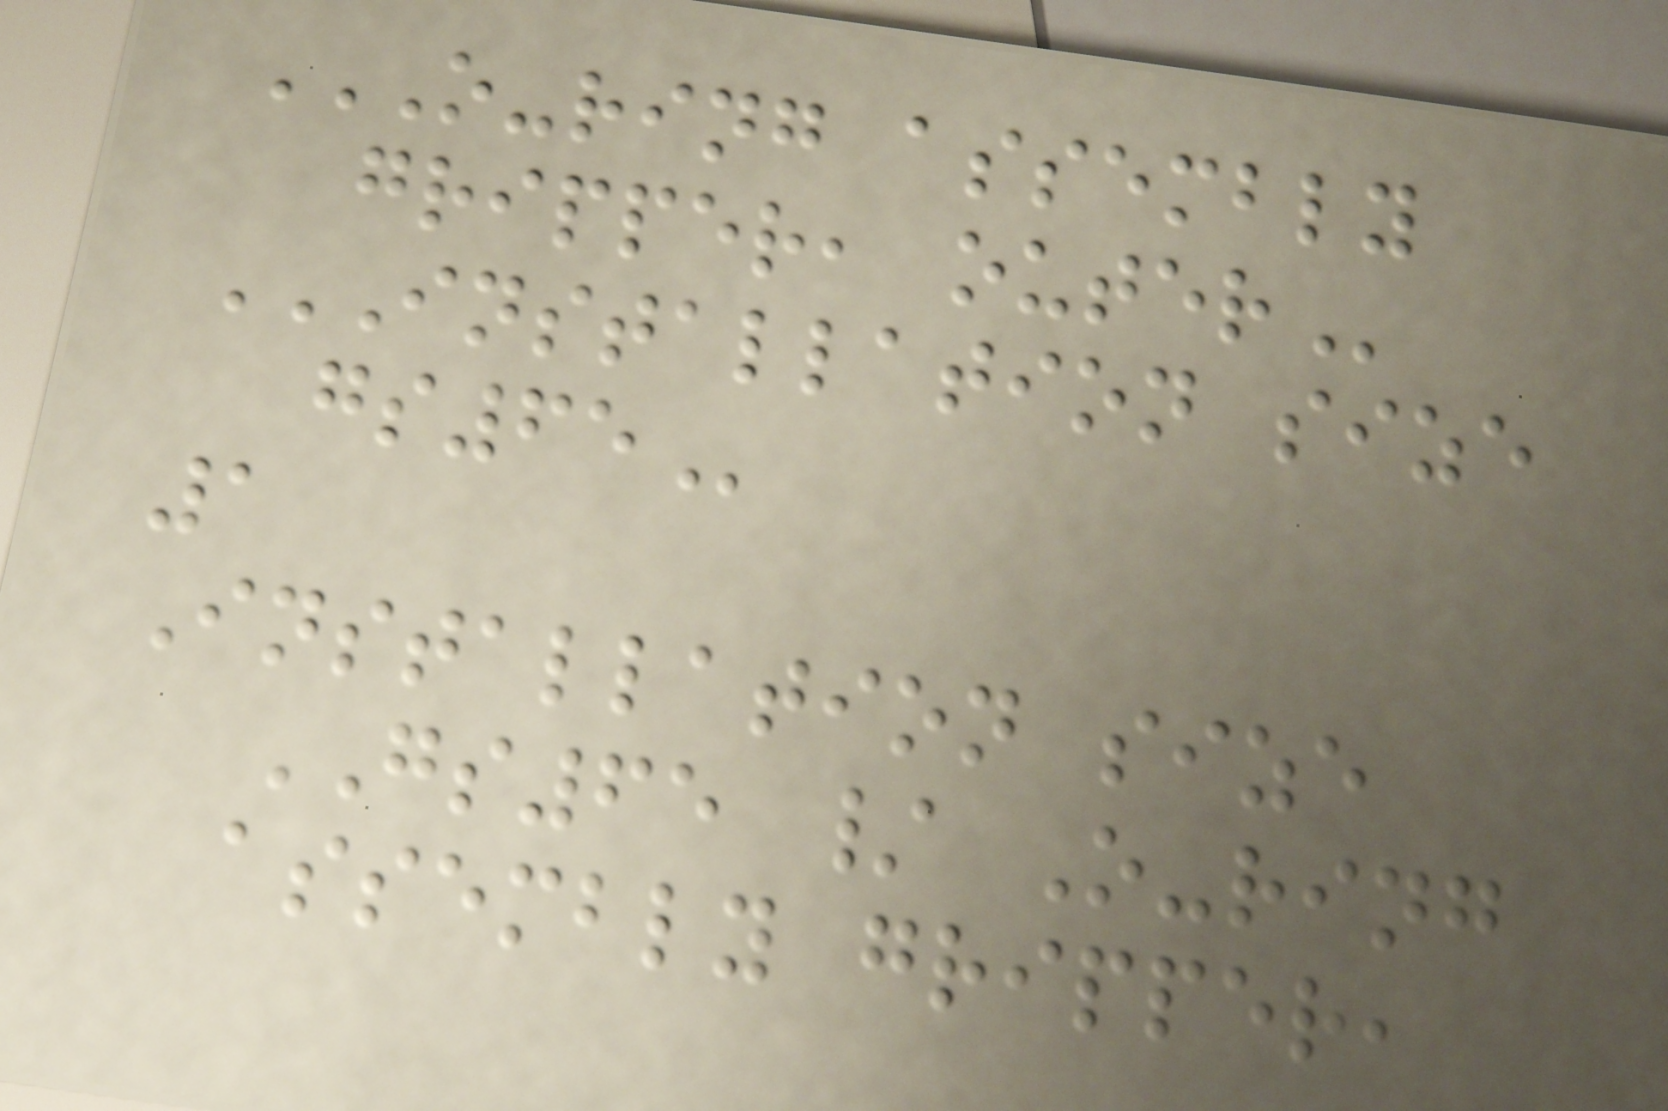O-RING ASSEMBLY
GRIPPER, OUTER
INSTALLATION SIZE
GS65
1
Installation size
GS65 / O-ring
assembly gripper,
